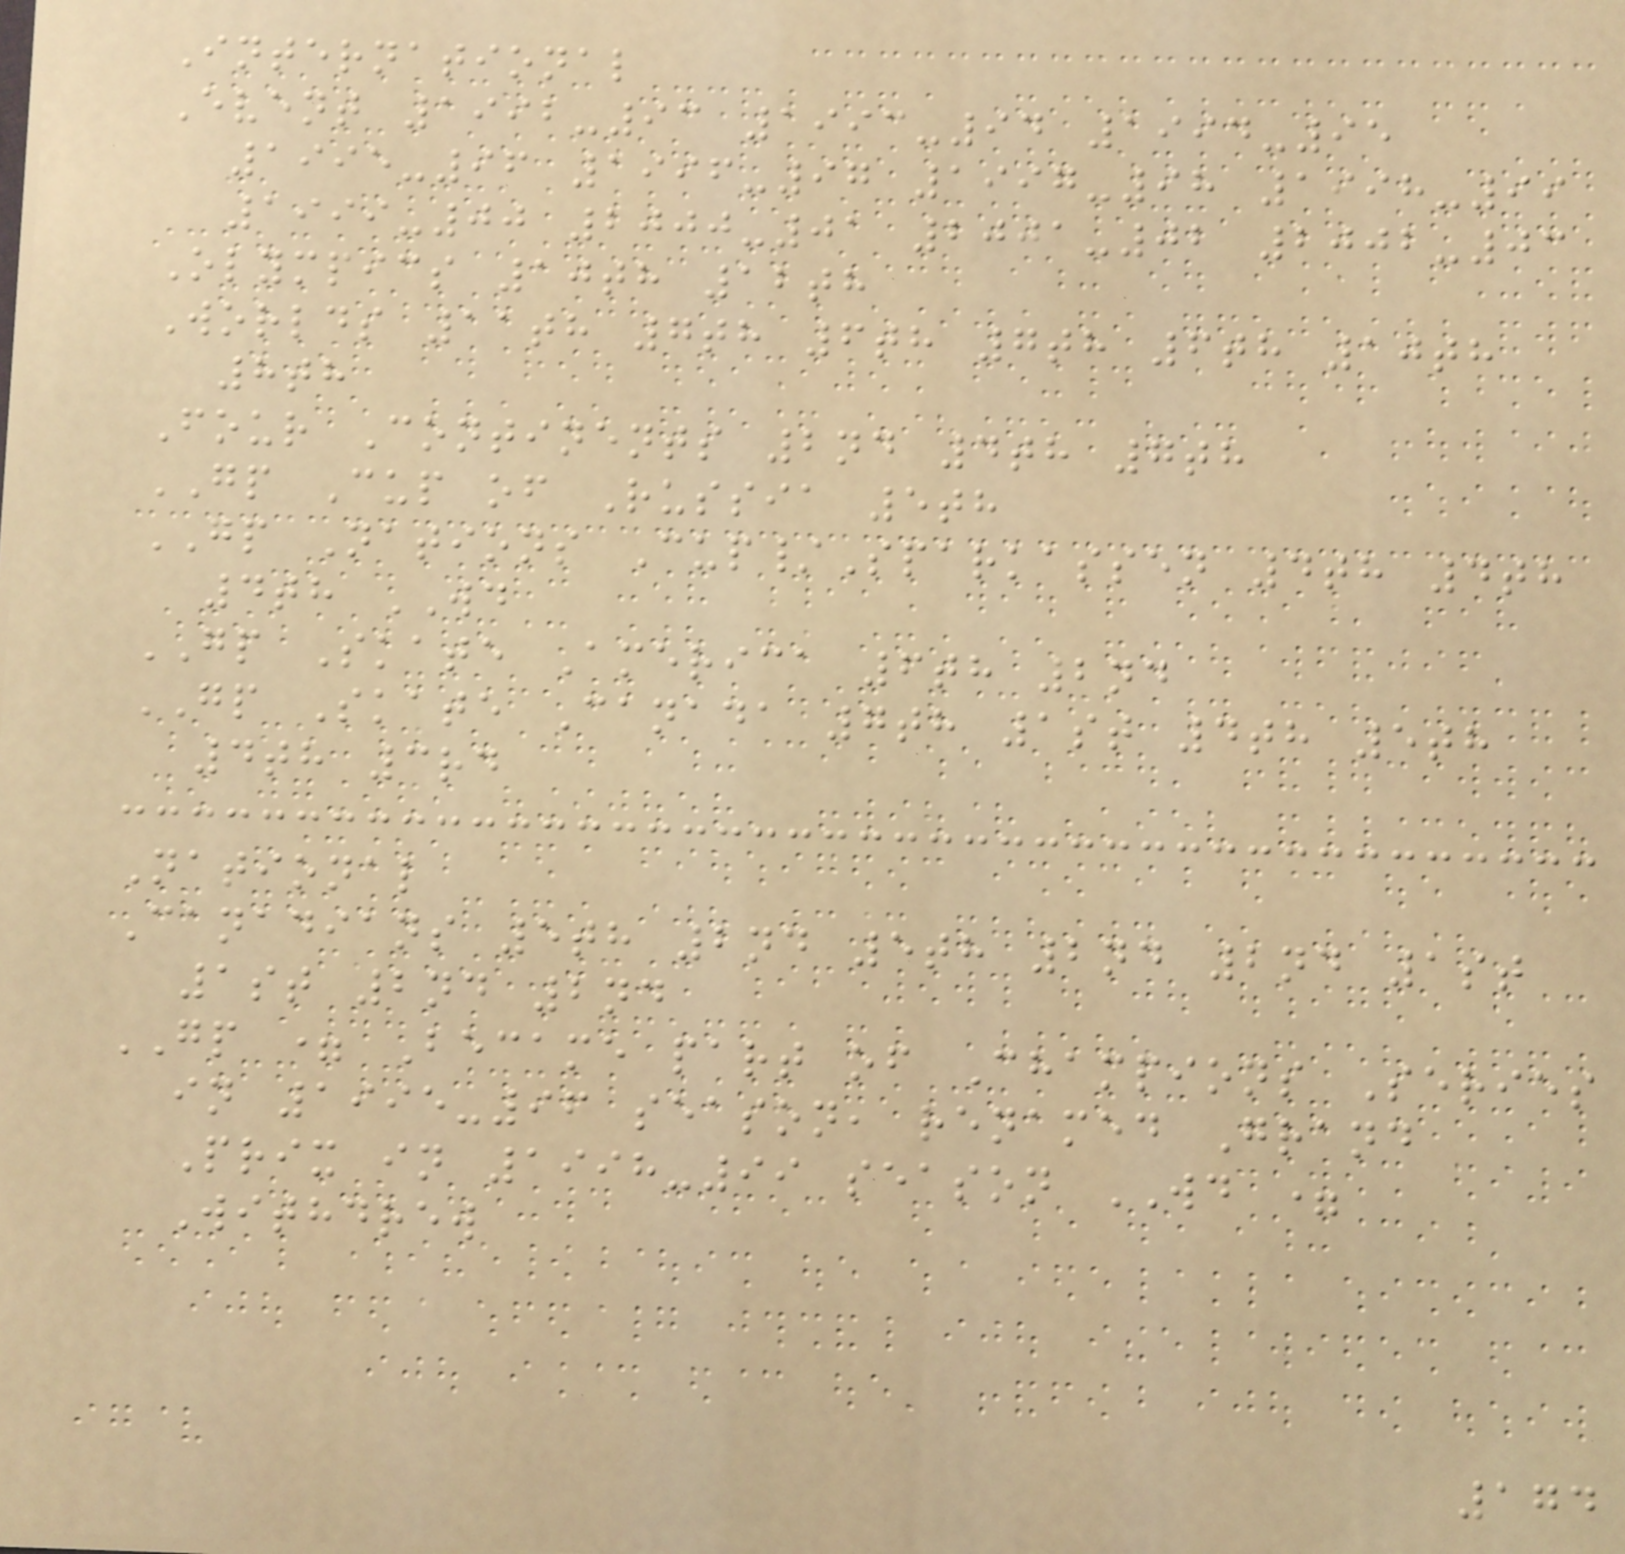International
Event 1992-93 1993-94 1994-95
1995-96 1996-97 1997-98 1998-99
1999-00 2000-01 2001-02 2002-03
Olympics 10th 12th
Worlds 11th 7th 6th 7th 6th 10th
8th
Four Continents 2nd 4th 7th
GP Cup of Russia 5th
GP Nations Cup/Sparkassen 4th 4th
4th WD
GP Skate America 6th 2nd
GP Skate Canada 7th 1st 4th 5th
4th 3rd
National
Canadians 5th 2nd 5th 2nd 2nd 1st
1st 2nd 2nd
GP = Became part of Champions Series
in 1995-96 season, renamed Grand
Prix in 1998-99 season WD =
Withdrew
174
